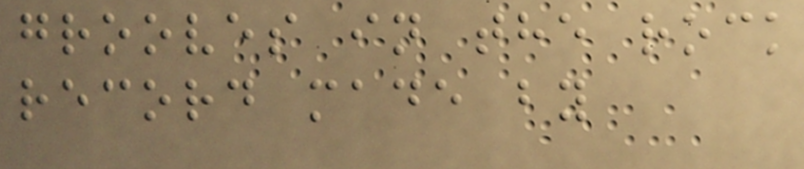grooves in the rock
record made by
